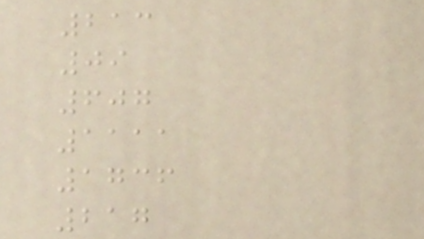213
09
607
1111
1736
217
